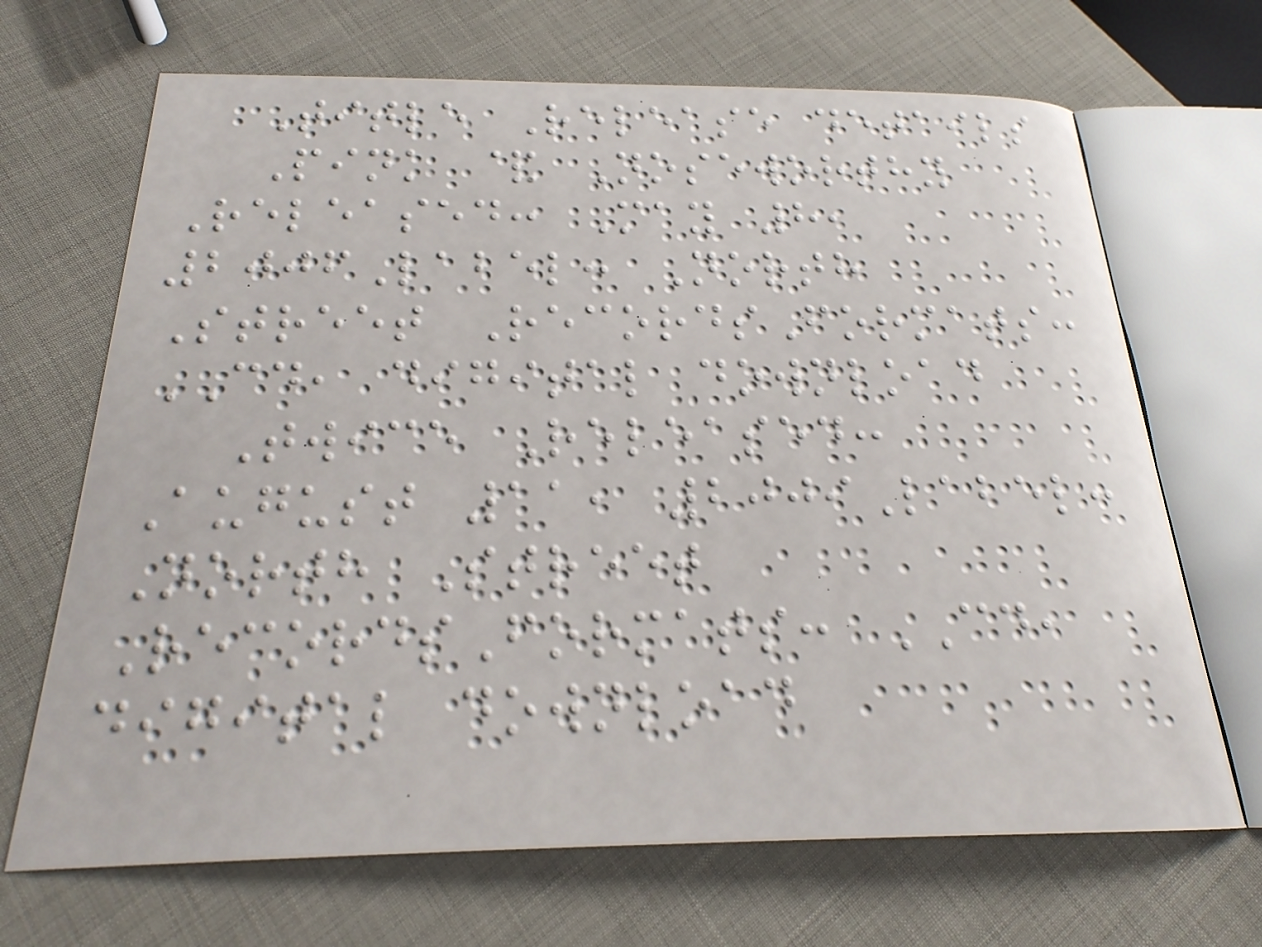Title Release details
Pink & Noseworthy
Released: May 8,
2006Label: North
Street RecordsFormats:
CD, digital download
Twice Released:
August 11, 2009Label:
North Street
RecordsFormats: CD,
digital download
